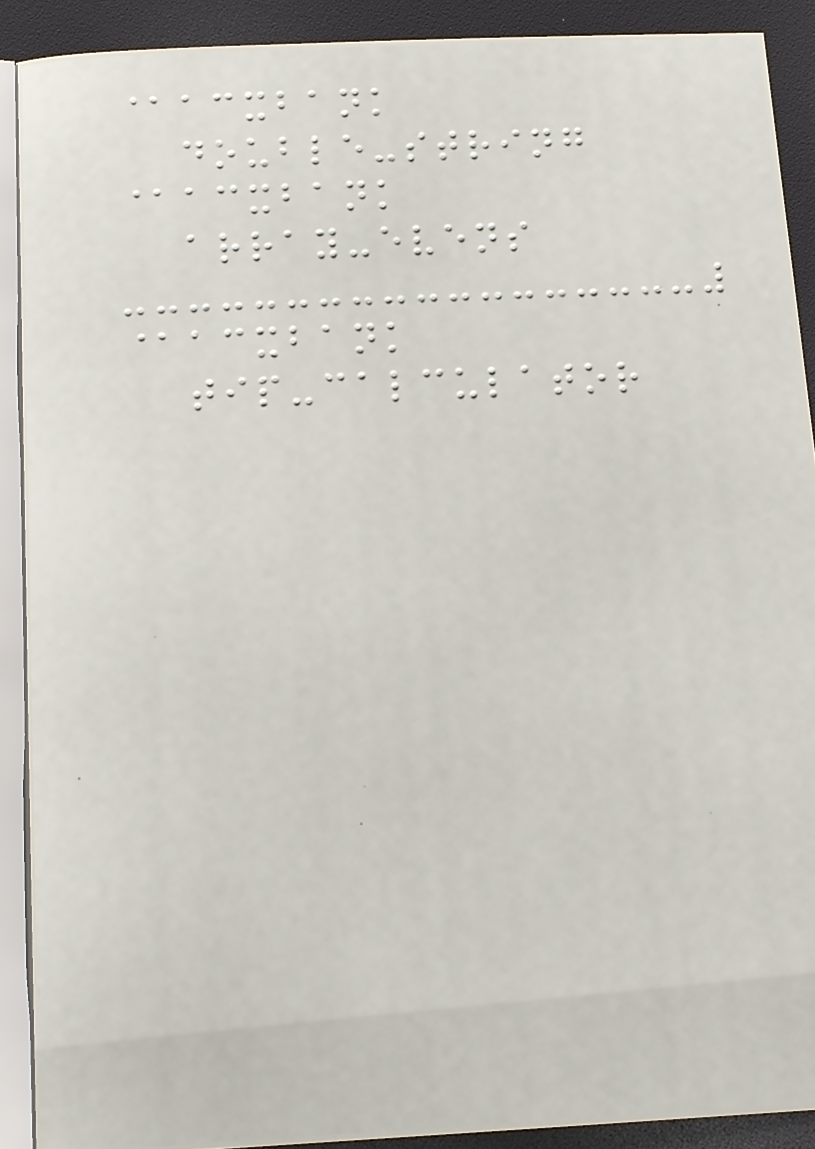@acxbank
double-string
@acxbank
array-evens
@acxbank
tip-calculator
